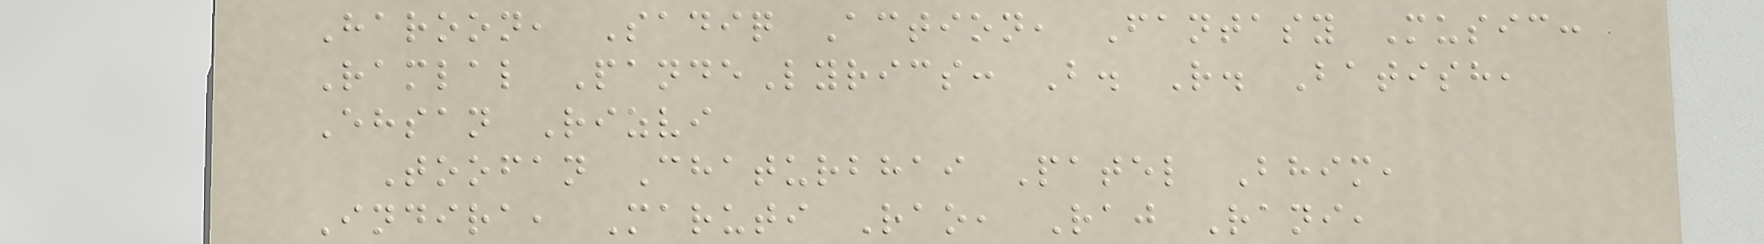Haroon, Sadiq Action, Fantasy Music:
Ramlal PandeLyrics: B. R. Batish,
Ehsan Rizvi
Toofan Chaturbhai Patel Bhim,
Indira, Maruti Rao, Raj Rani,
